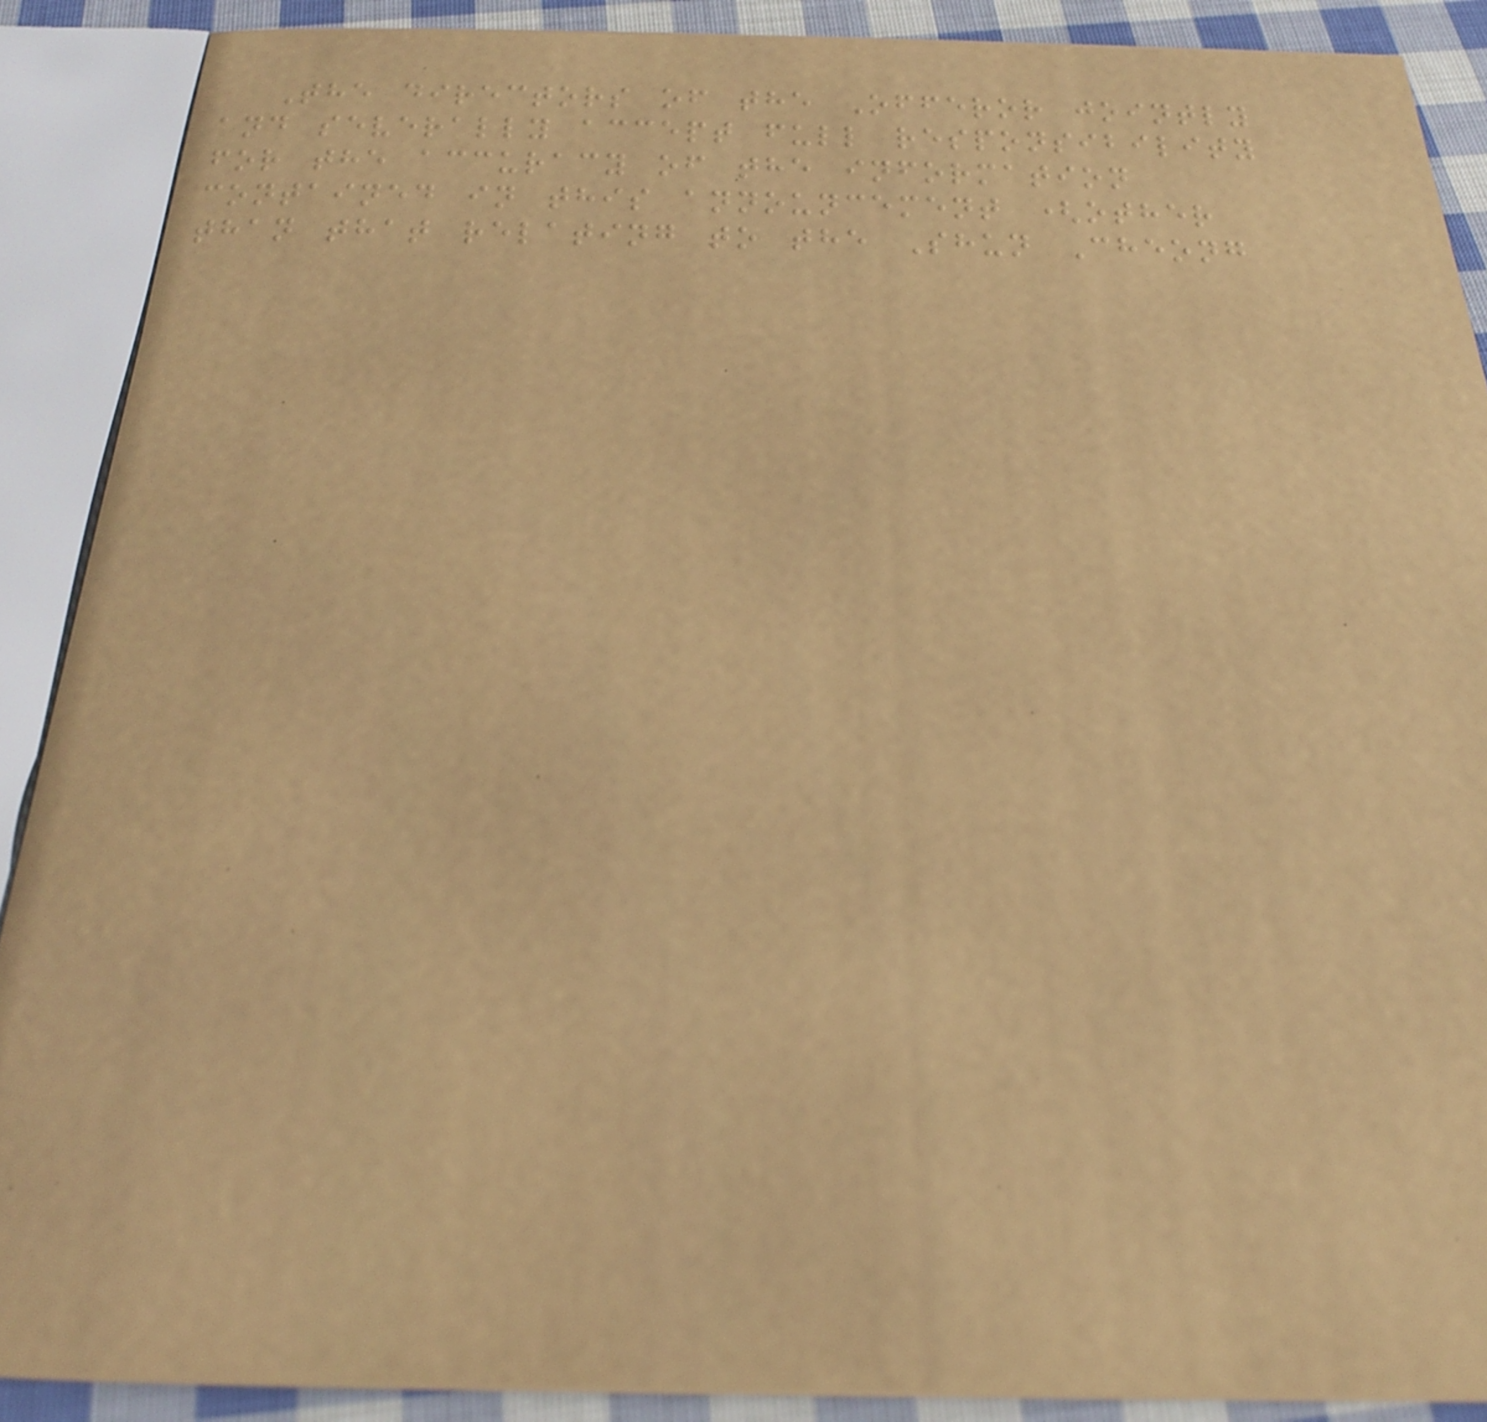The directors of the Offeror jointly
and severally accept full responsibility
for the accuracy of the information
contained in this announcement (other
than that relating to the Shun Cheong
